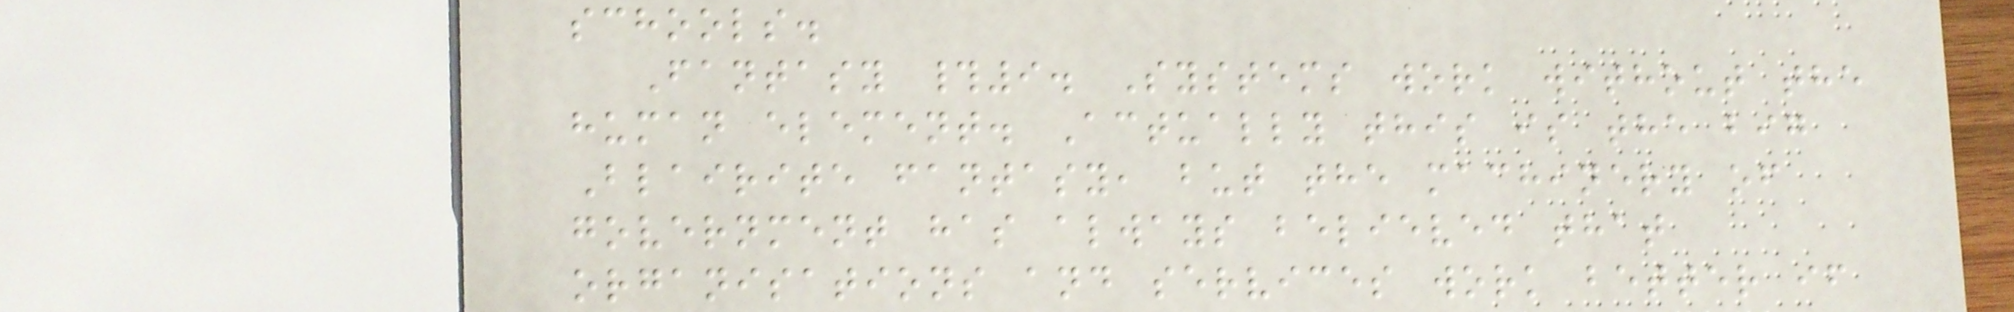schools.
Fantasy #9. Systems work without the
human element. Actually this is the big
Blairite fantasy, but the machinery of
government has always believed that
organisations and services work better if
